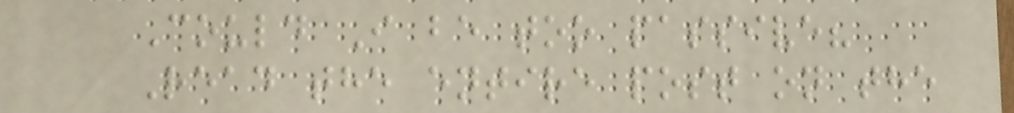Could I be too passive?
Read the entire post on the
